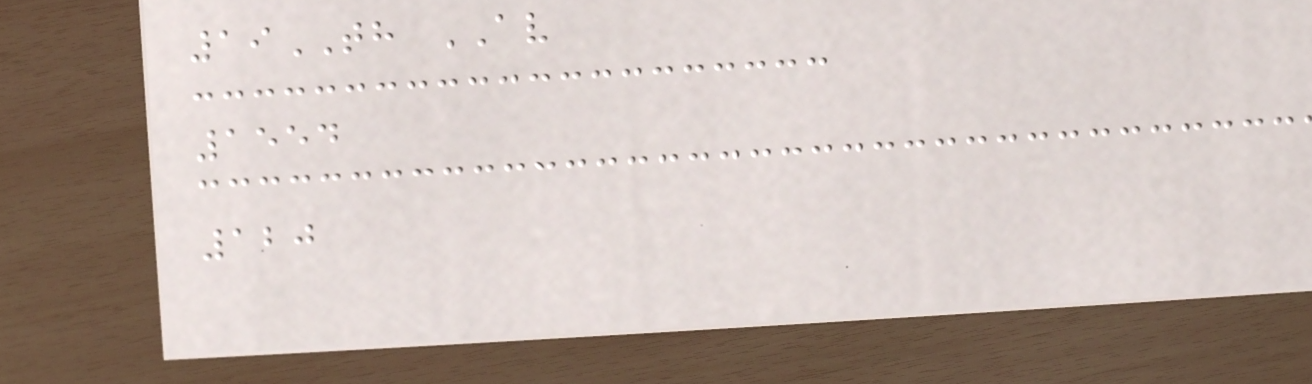19TH AV
1554
120
